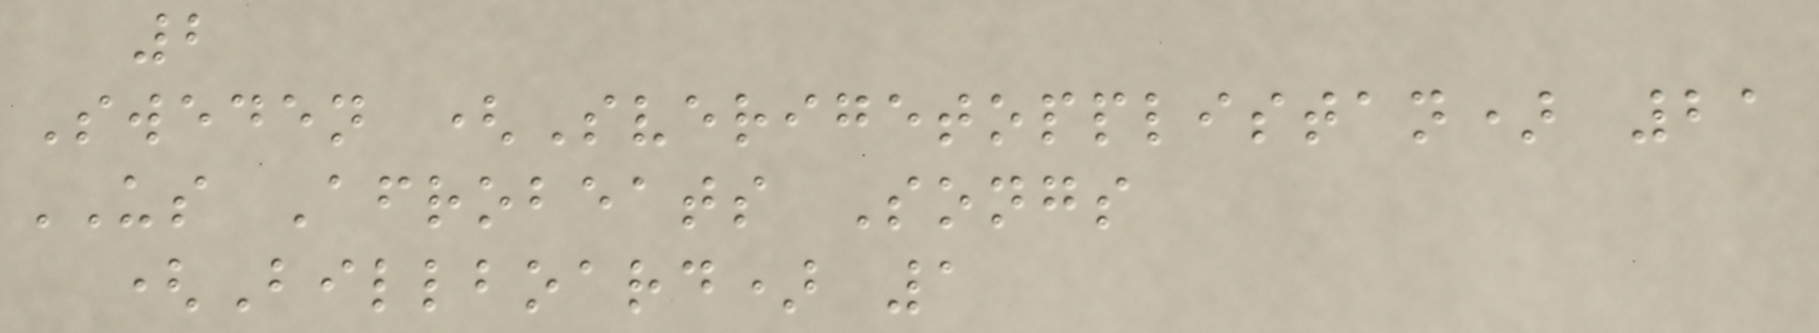2
Sweden (Sverigetopplistan) 21
US Afrobeats Songs
(Billboard) 1
